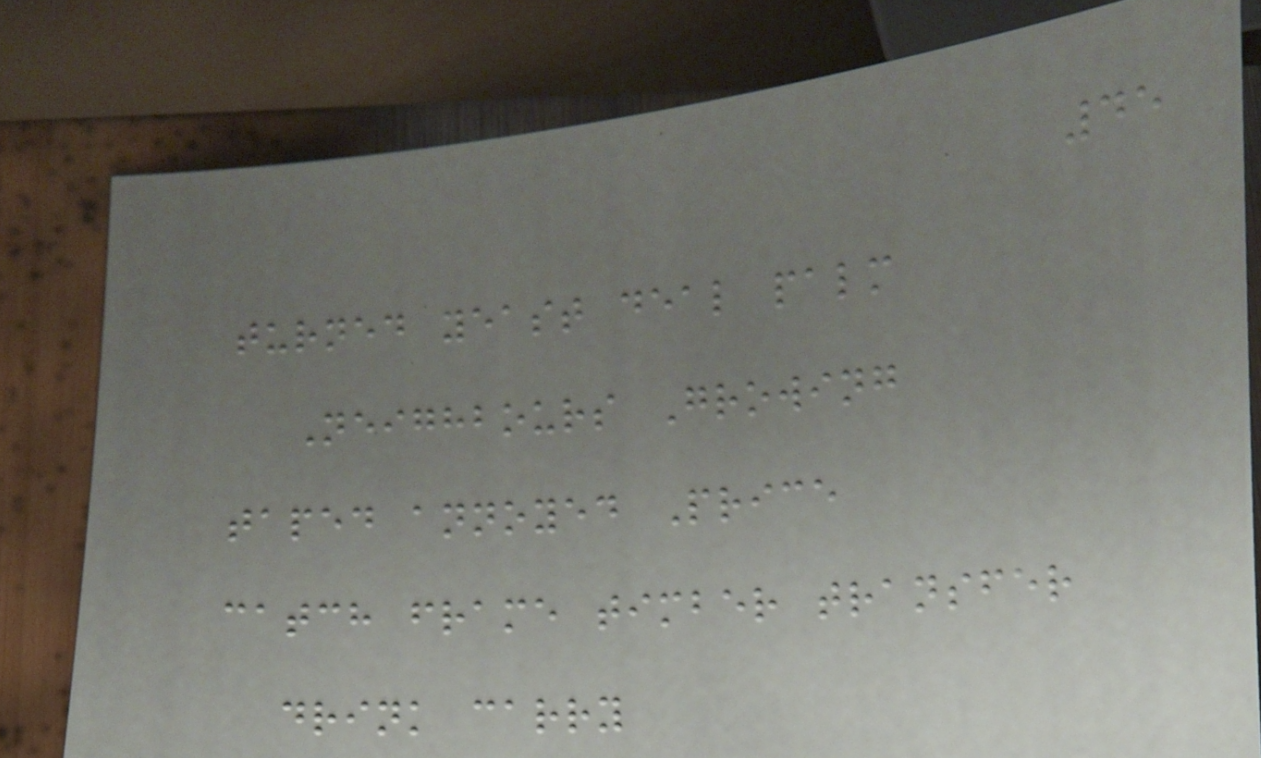45
turned yeast deal palm
Neighbours Growing
taped annoyed Price
catch frame timber transfer
drink carry
